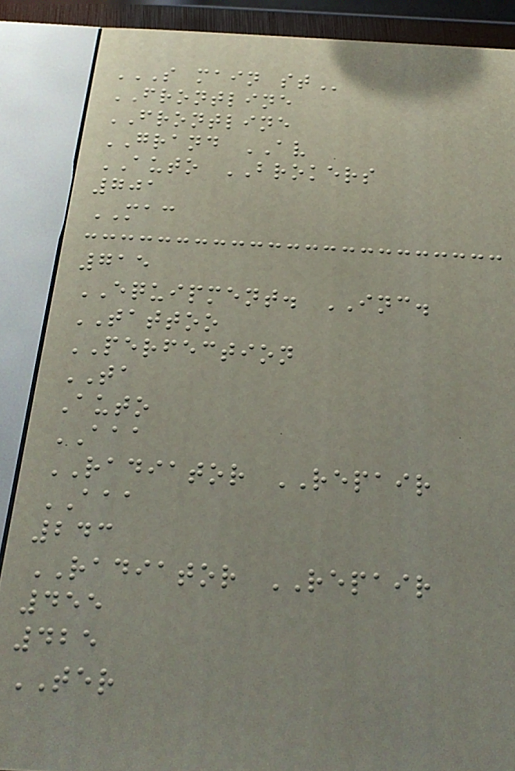S MAIN ST
FRONTLINE
FRONTLINE
GRAND AV
AUTO BROKERS
701
MAC
715
EQUIPMENT. INC.
TATTOO
PERFECTION
TA
Auto
AAA
RADIATOR REPAIR
AAA
243
RADIATOR REPAIR
455
425
TER
